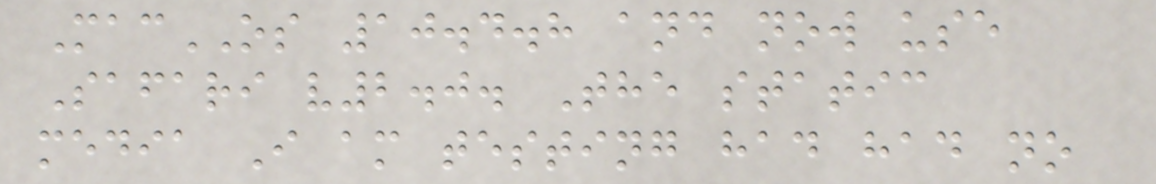MacOS 10.4.8 and now use
Safari v2.0. The static
media I am testing had had no
